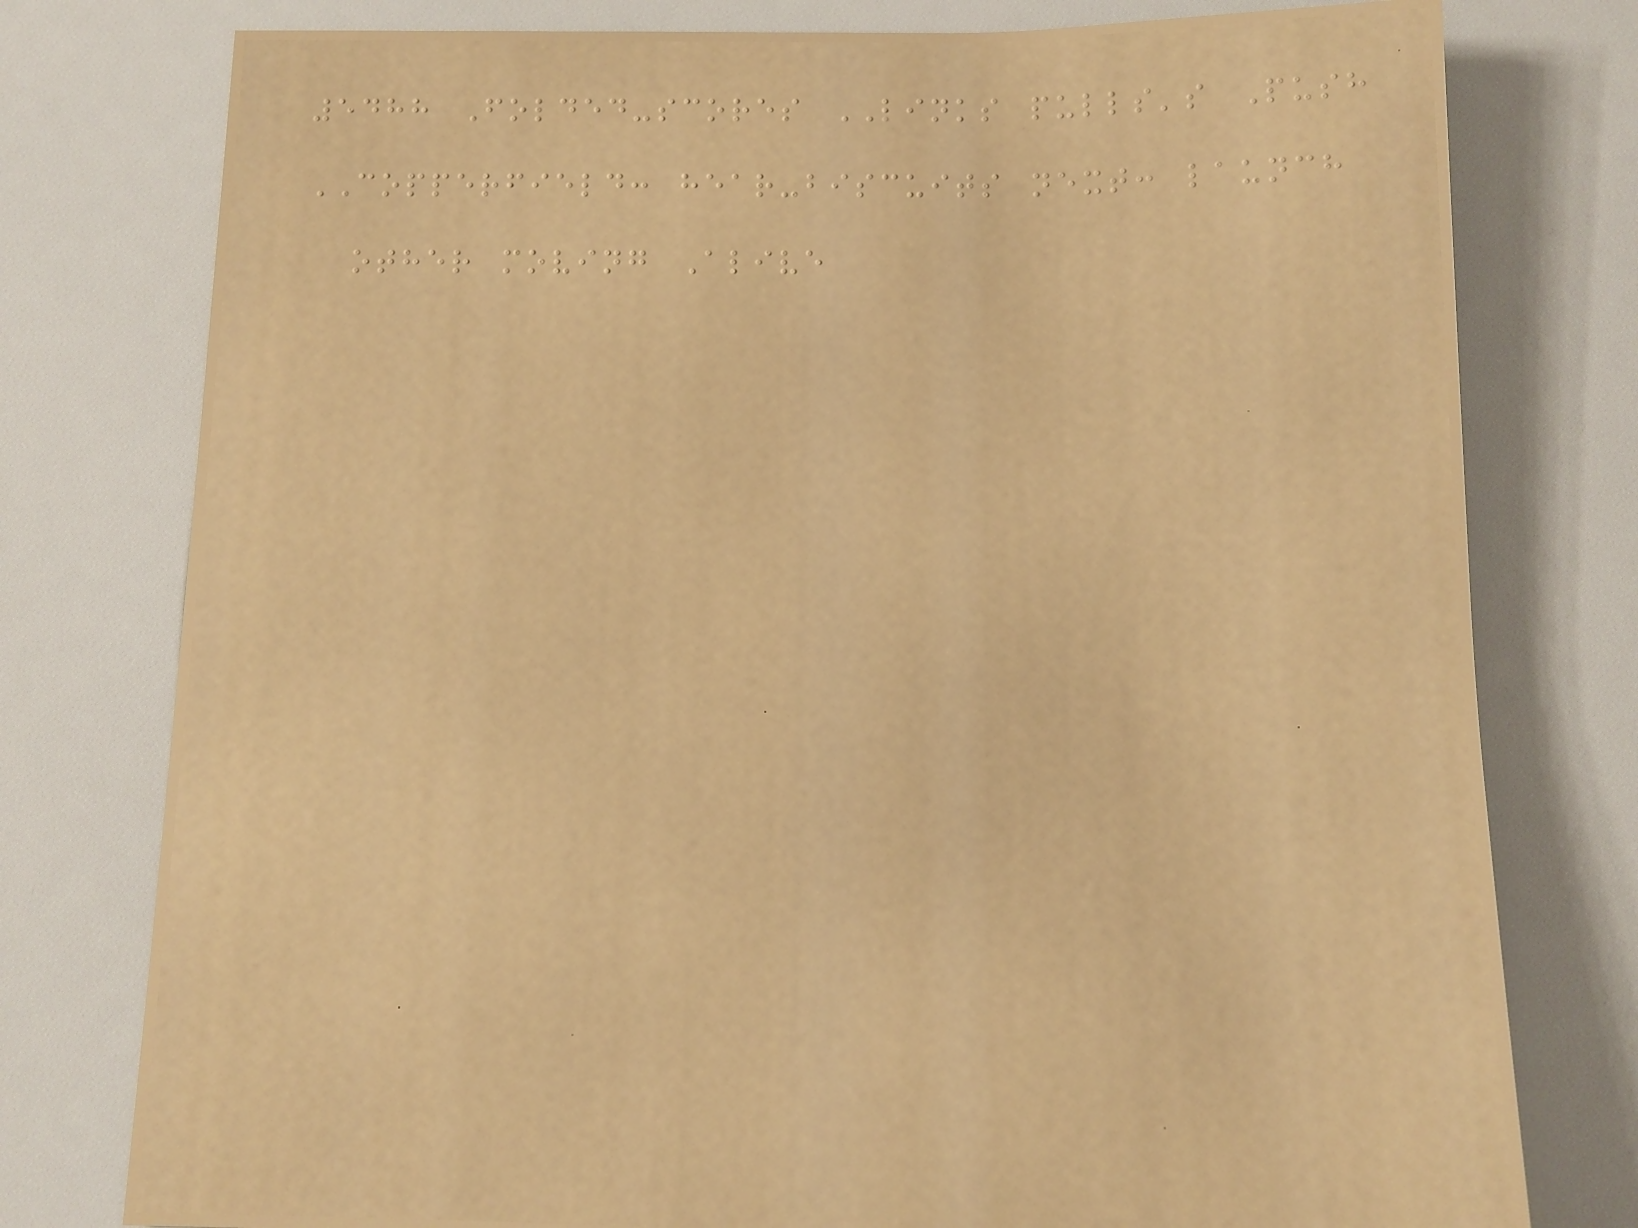5488 Folded-scores LINKS pulls's Push
COPPERFIELD: hear-biscuits next: launch
other moving Alive
